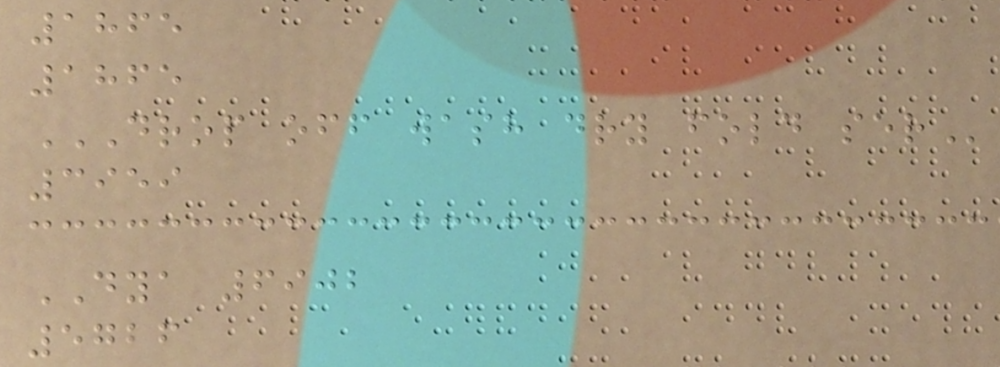1865
1865
DROP OFF WASH DRY FOLD SER
3959
DYA 6902
5726
